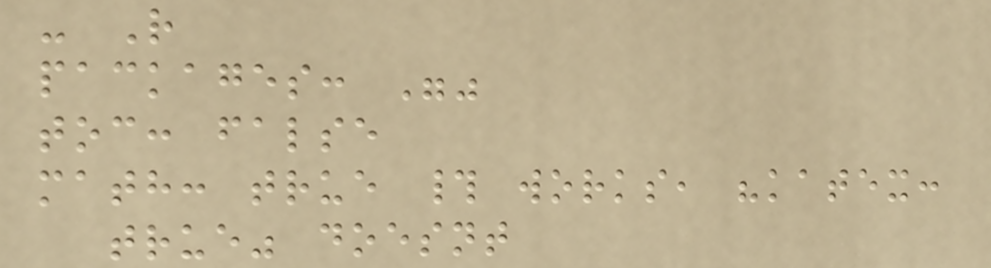- R
packages: ""
toc: false
math: true # works, "katex:
true" doesnt
